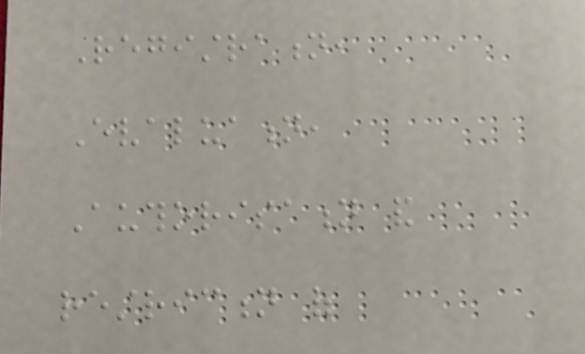Registration,
Evaluation,
Authorisation and
restriction of
